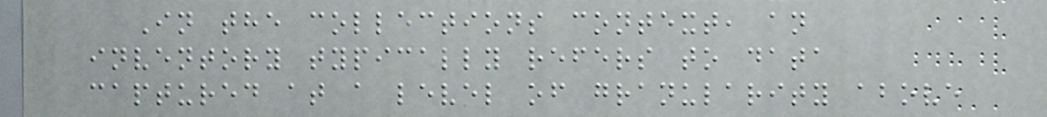In the collections context, an
inventory typically refers to data
captured at a level of granularity above
